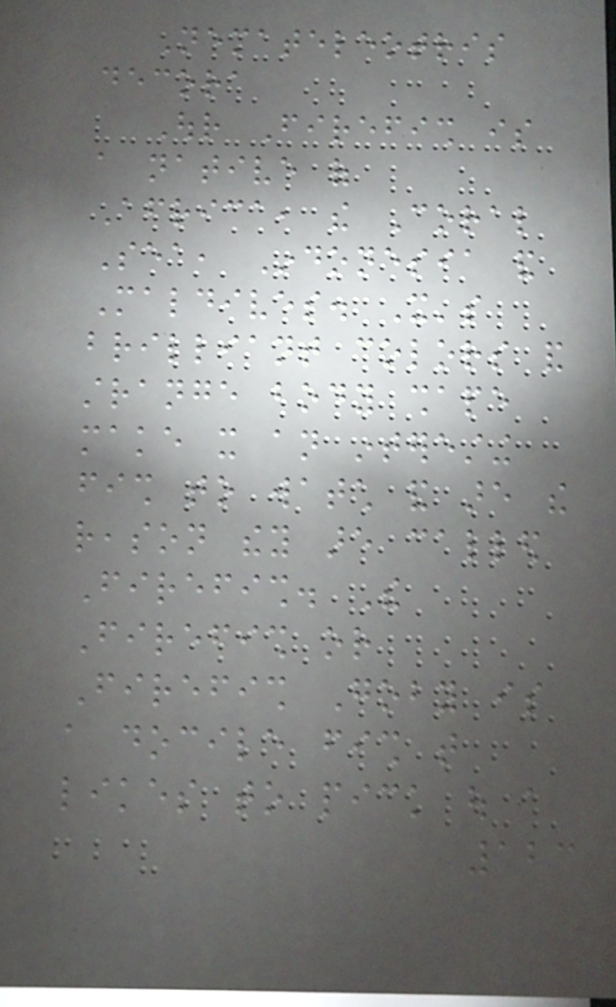Nemateleotris
decora
Our Firefish is
a native of
Africa, the Coral
Sea, Indonesia and
Maldives. It's
brilliant colors and
strange body shape
make it an interesting
fish to watch and are the
reason they are called
Firefish. The
Firefish or
Firefish Goby is
a docile fish that
likes to pick out a
123
